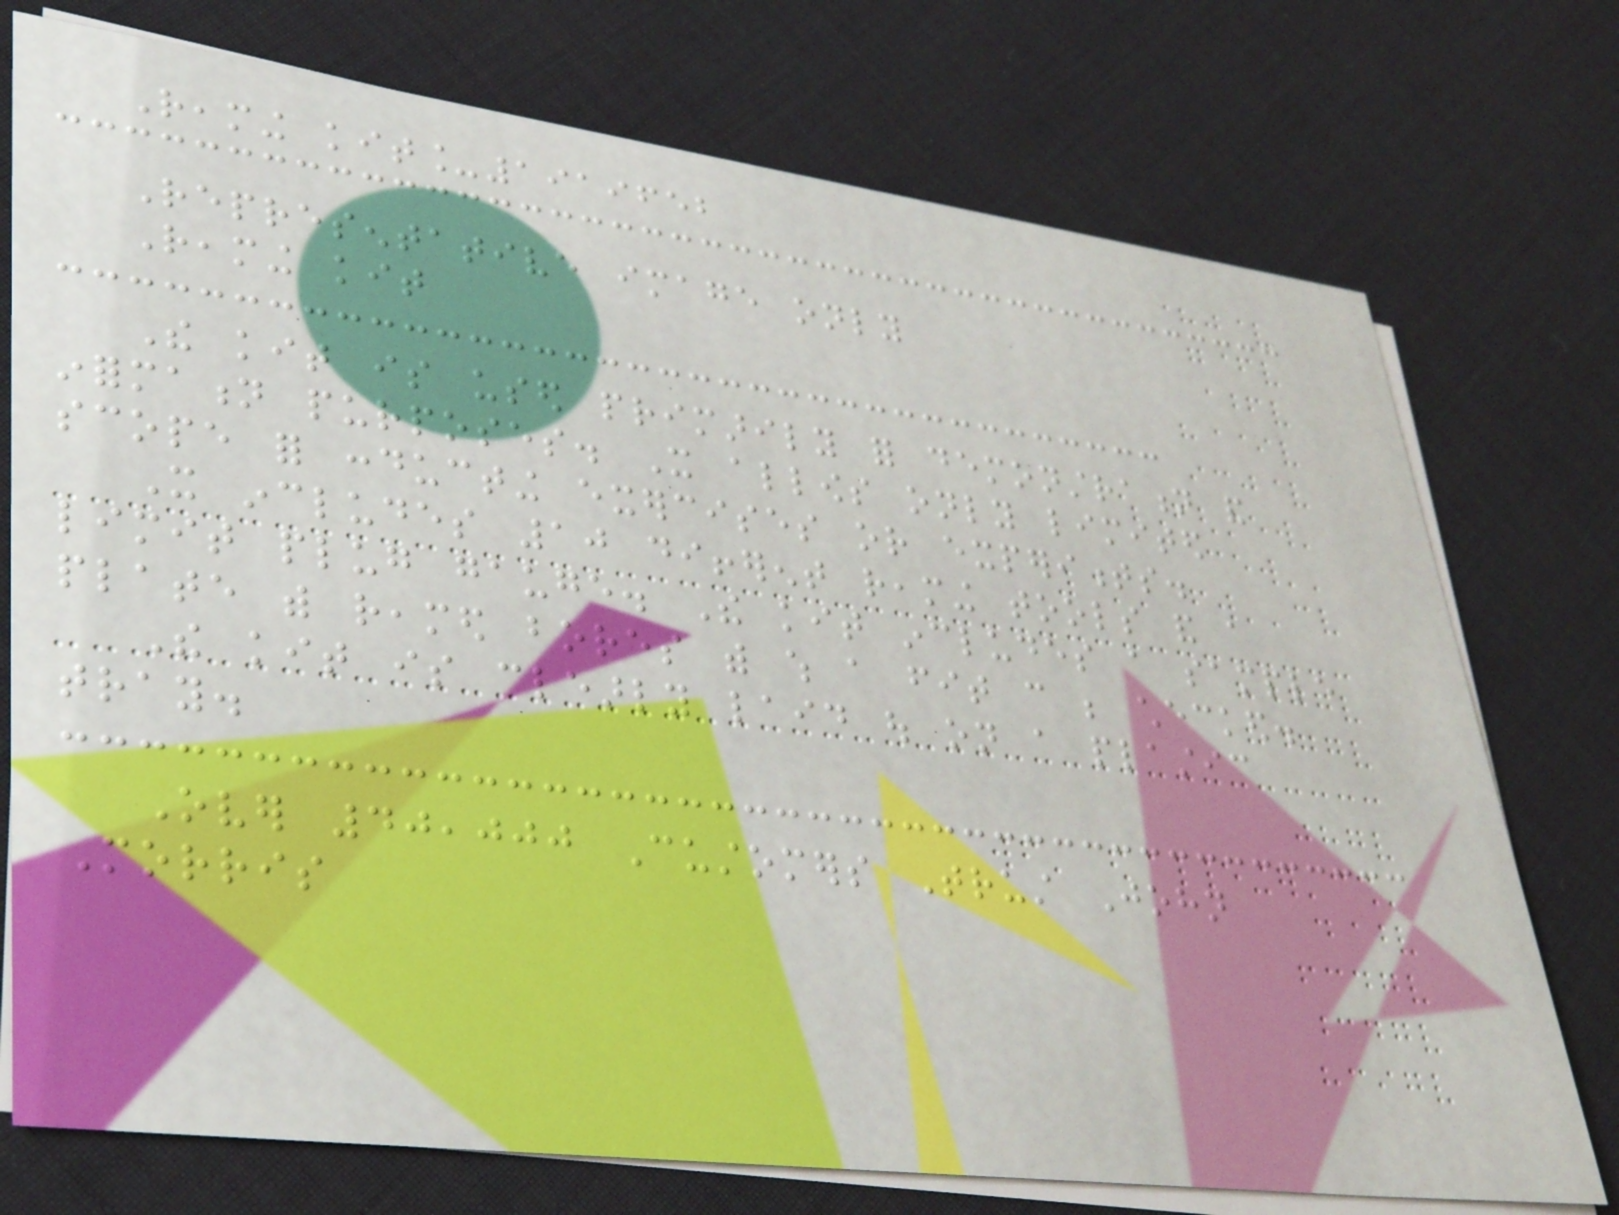Reaming kit_1919652
Representative image only
Reaming kit
The kit is used primarily for demonstration and
information purposes. It allows only limited
scope for conducting exercises or experiments.
It includes 10 different reaming tools and a
limit plug gauge. The kit includes a sample
plate with reamed bores with which a fit can be checked.
The kit is clearly laid out on a plastic
tray.
Over 40,000 Customers Trust John
Morris
